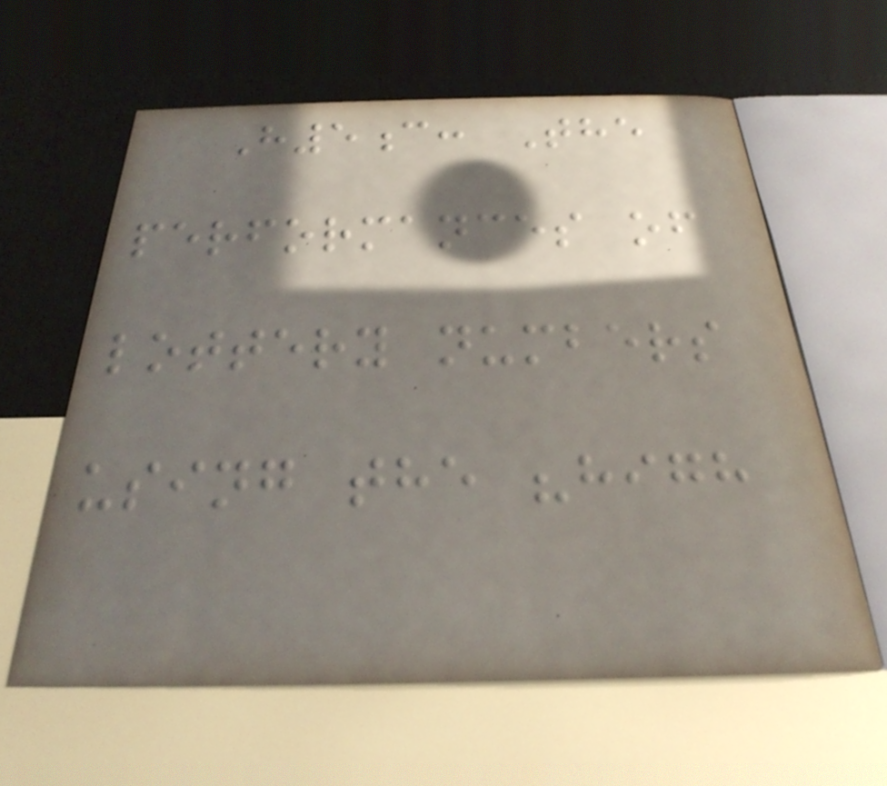H5c: The
performances of
lottery numbers
using the "high
